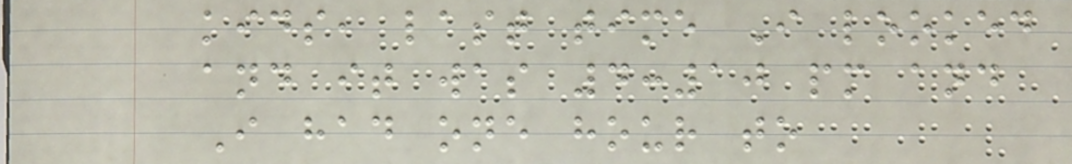kids, last time I looked
and it was 4:10 pm and
I had one hour to
